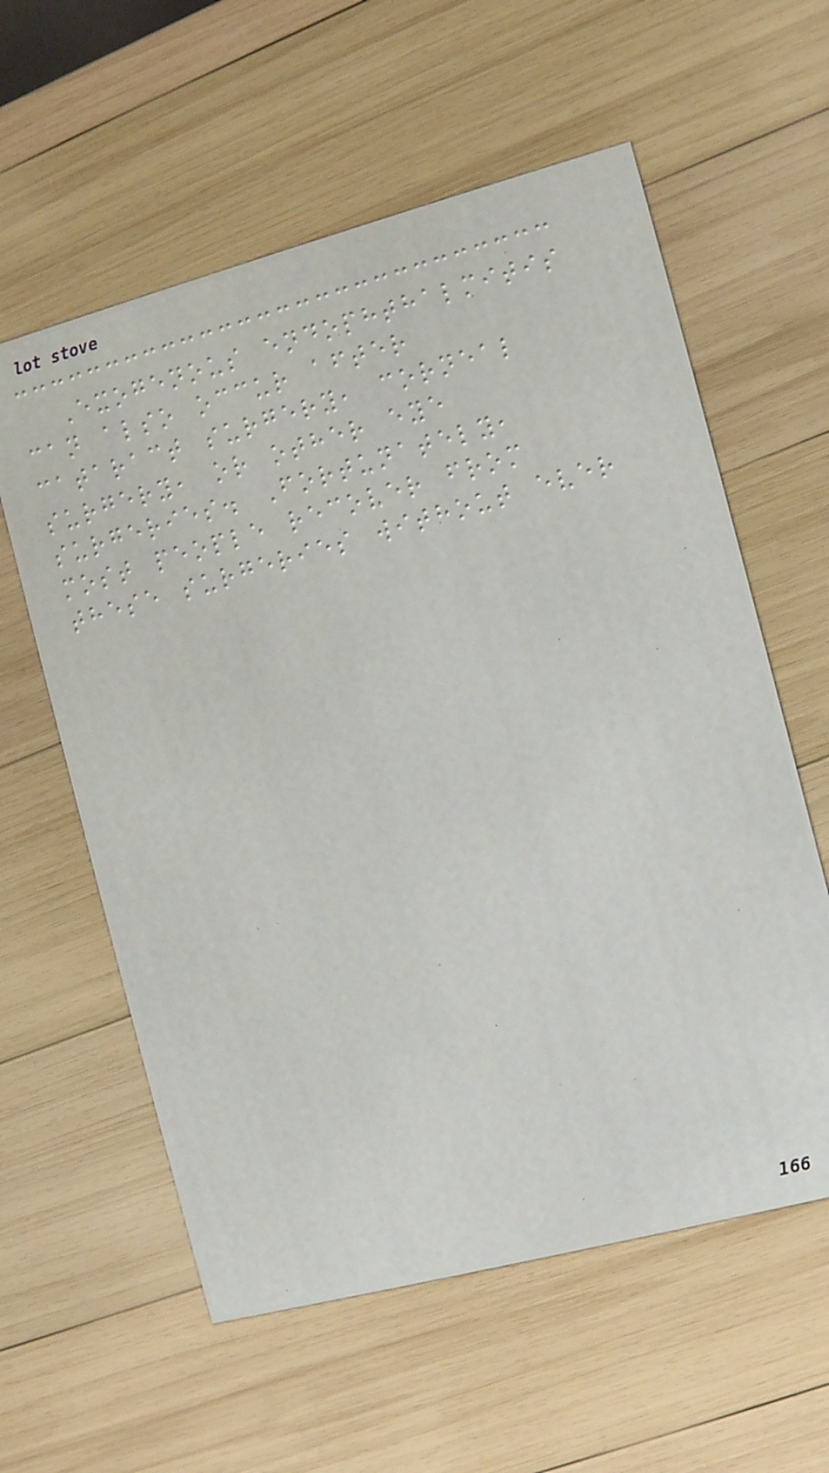Exogenous endophthalmitis
can also occur after
cataract surgery, corneal
surgery, or other eye
surgeries. Fortunately,
most people recover from
these surgeries without ever
